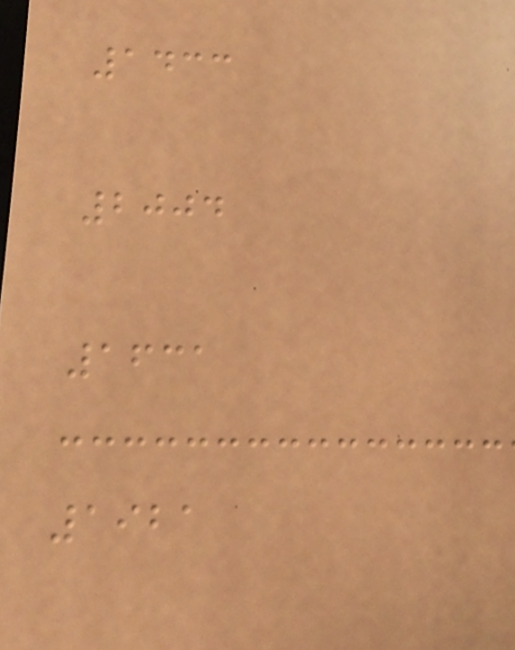1433
2004
1631
1921
